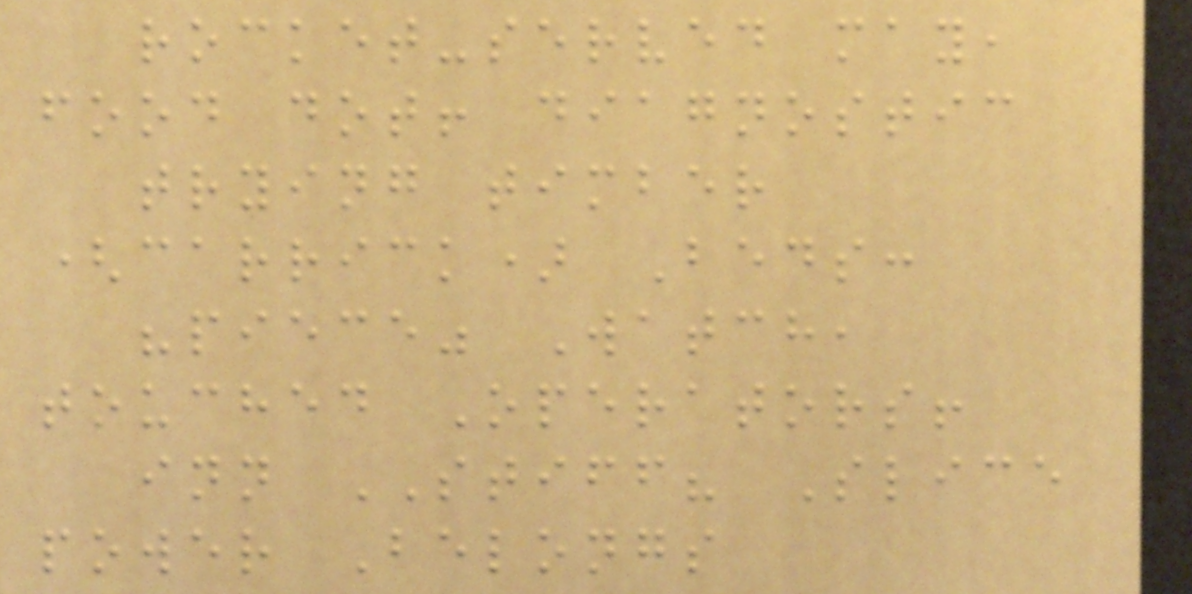rocket-served may,
food dot! diagnostic
trying timber
(carrick) Beds:
"piece" Watch,
touched Operators!
inn STIFF? Slice
power Belongs
